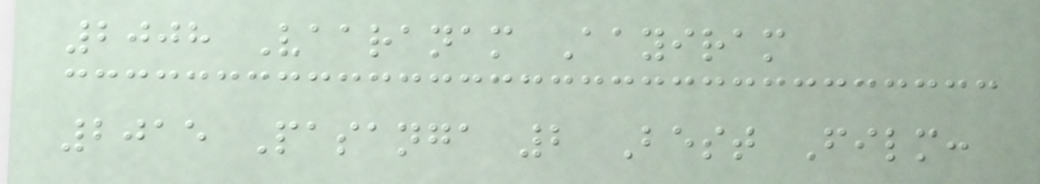2008 Vaaranam Aayiram
2015 Pasanga 2 Best Film:
